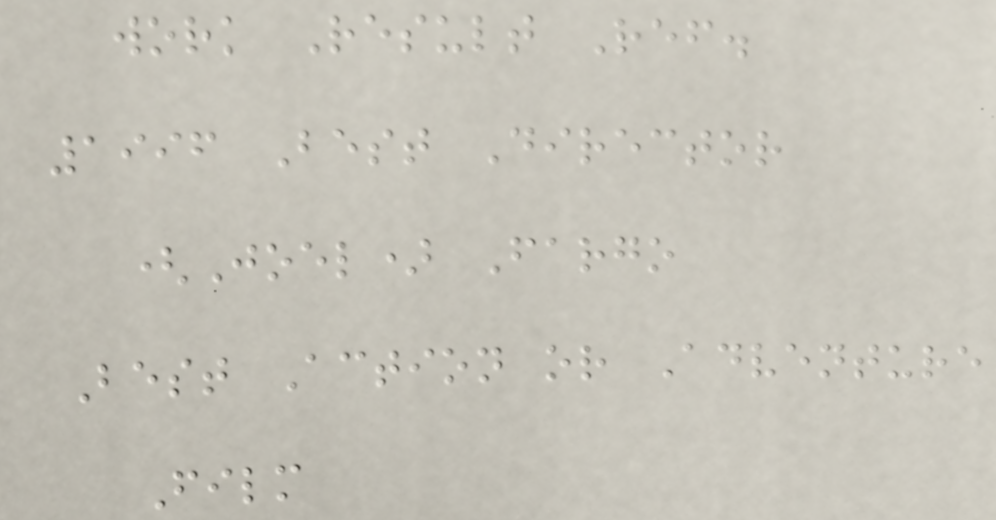work Result Ref.
1996 Best Director
(Joel) Fargo
Best Action or Adventure
Film
